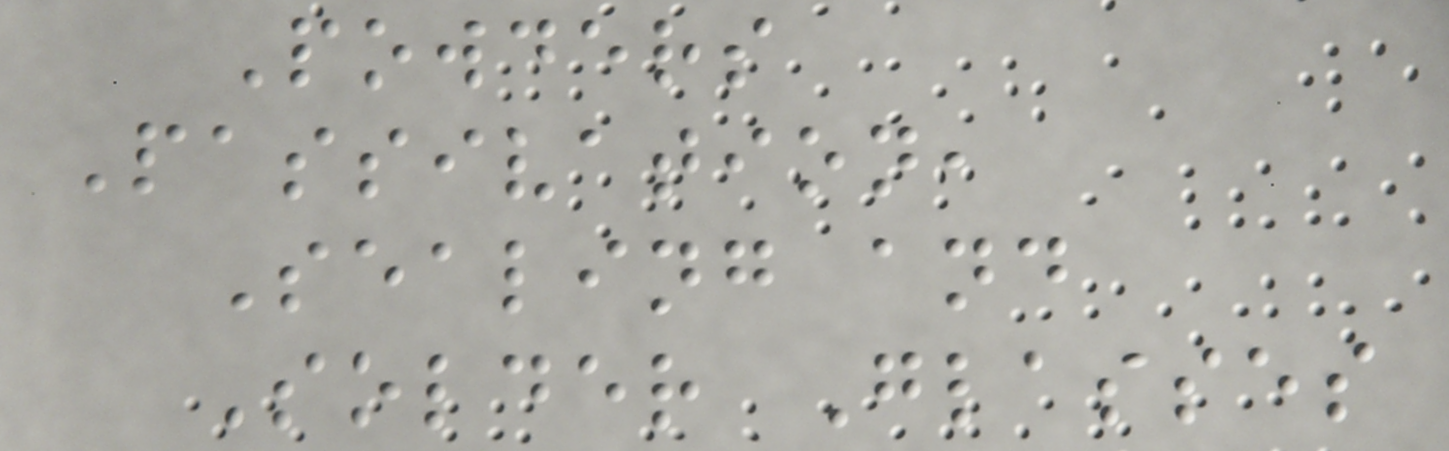Powders
Passivation,
Sealing and
Solder Glasses
